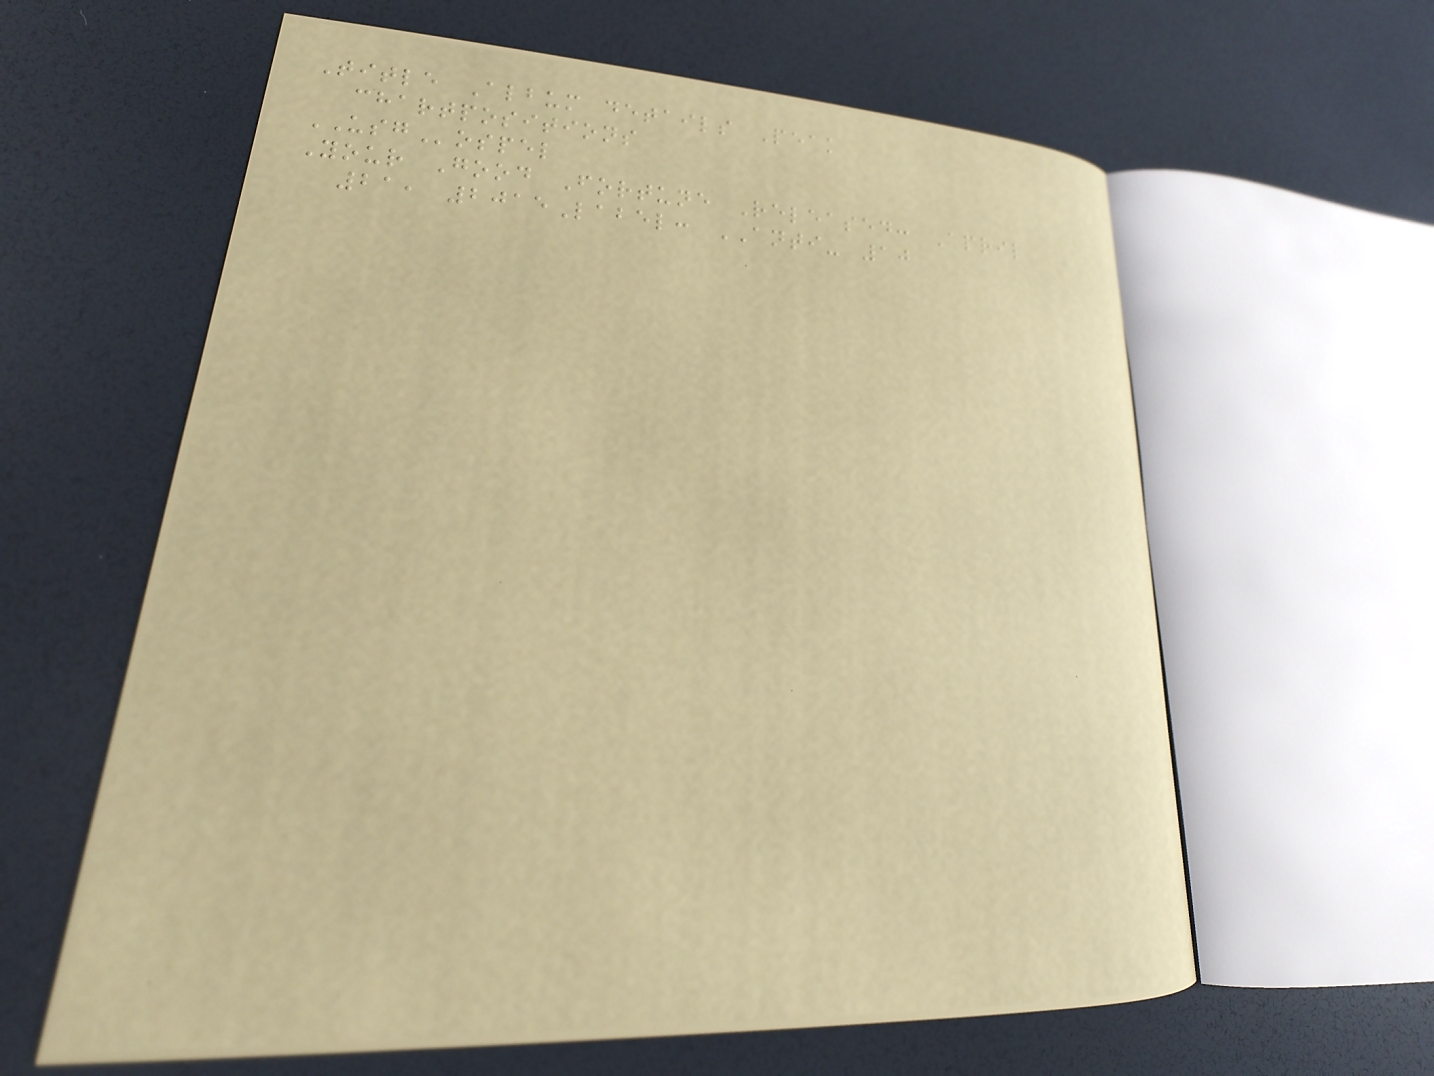Title Album details Peak
chartpositions
USGospel
Your Good Fortune Released: April
21, 2015Label: ANTI- 10
